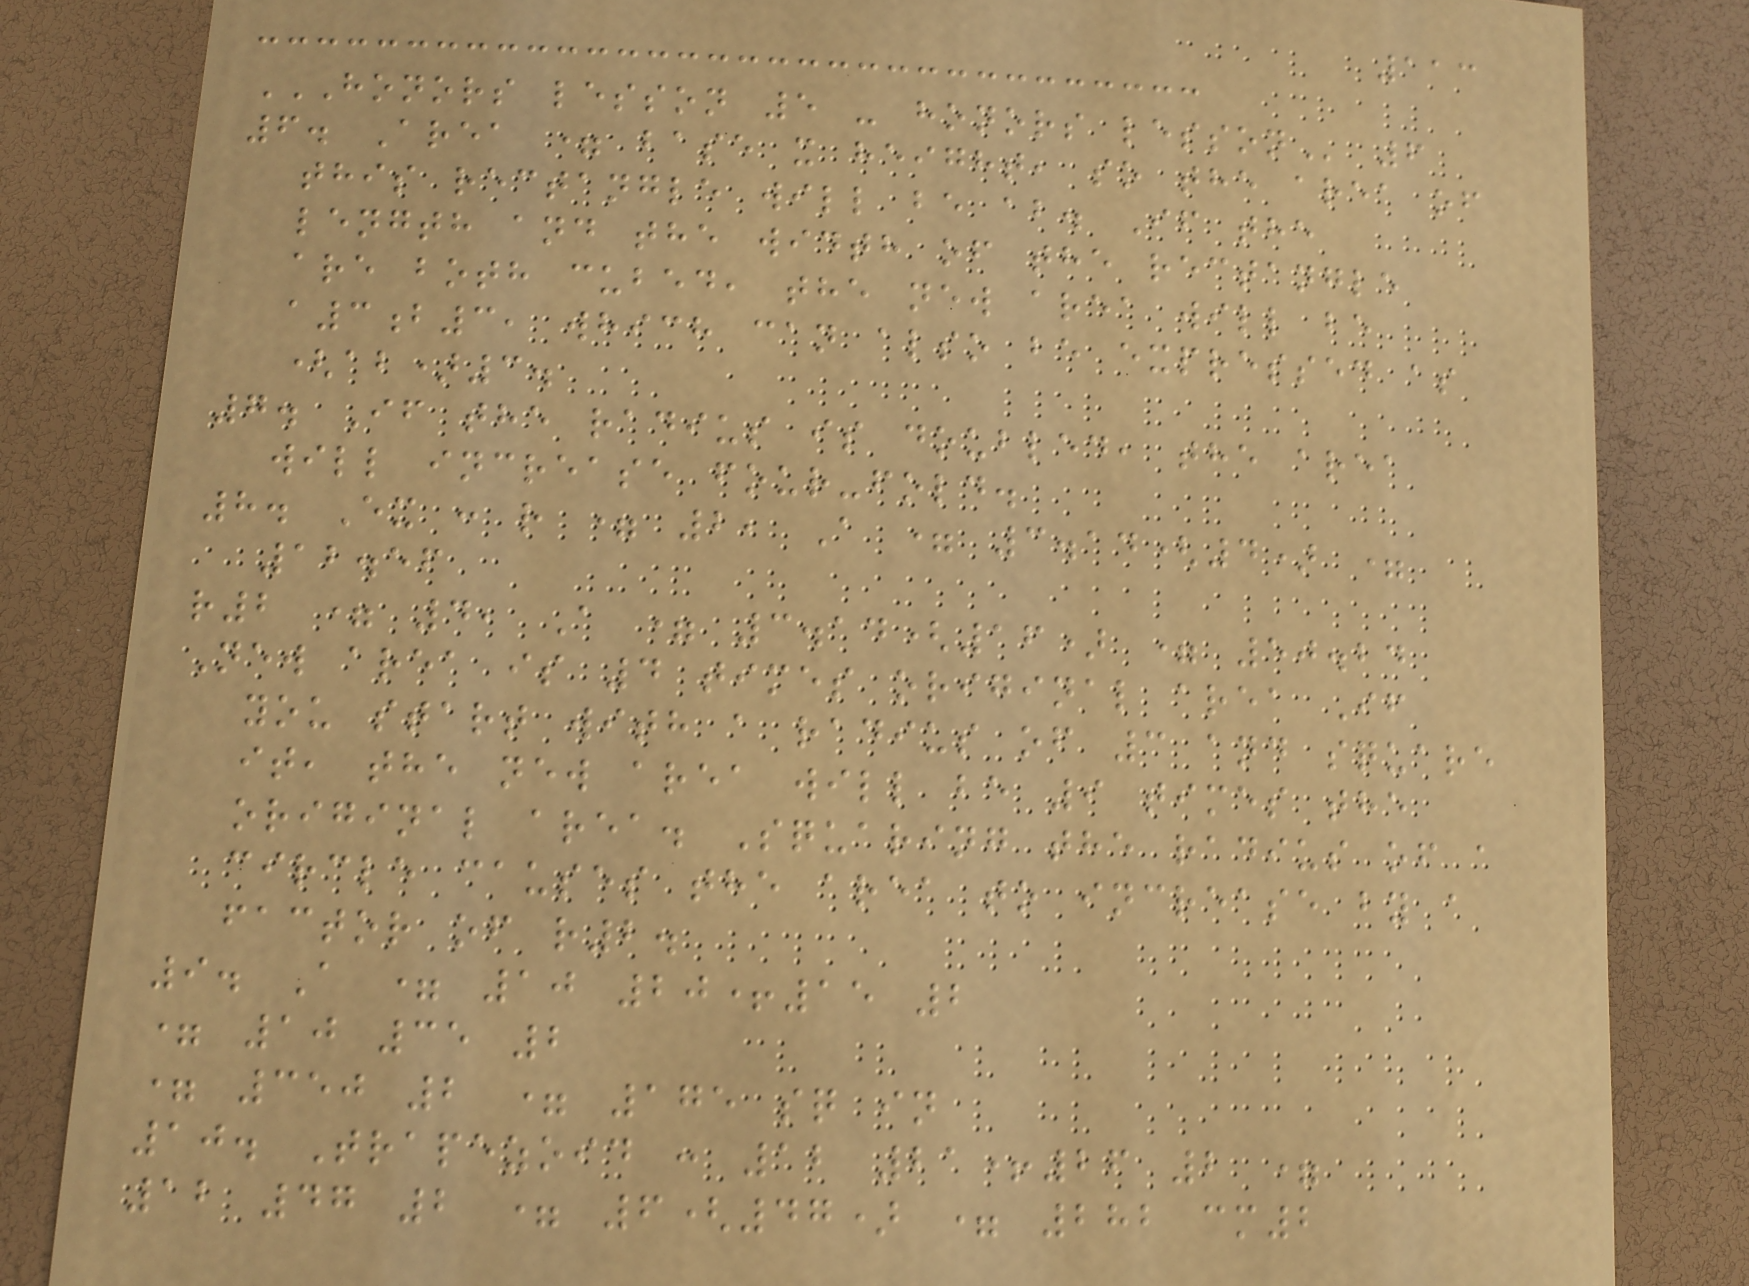113
HONORS LESSON 5 - HONORS LESSON 6
6. Area = base x height, so the area of
this rectangle will be ab. If the
length and the width of the rectangle
are both cubed, the new area will be
a3b3, which can also be expressed as
(ab)3.
7. If the radius is doubled, the area
will increase four-fold.
8. Ex : r = 2, A = 3.14(4) =
12.56
r2 = 4, A = 3.14(16) = 50.24
New area is 4 times original area If
you start with a radius of 3 and square
it, the new area will be 9 times the
original area. Squaring the radius of a
circle causes the area to increase by a
factor of r2.
9. A = 10 20+15 2
= 10 35 2
= 350 2 = 175 sq in
10. Trapezoid : 12 21+26 2 =
12 47 2 = 6(47) = 282 cm2
